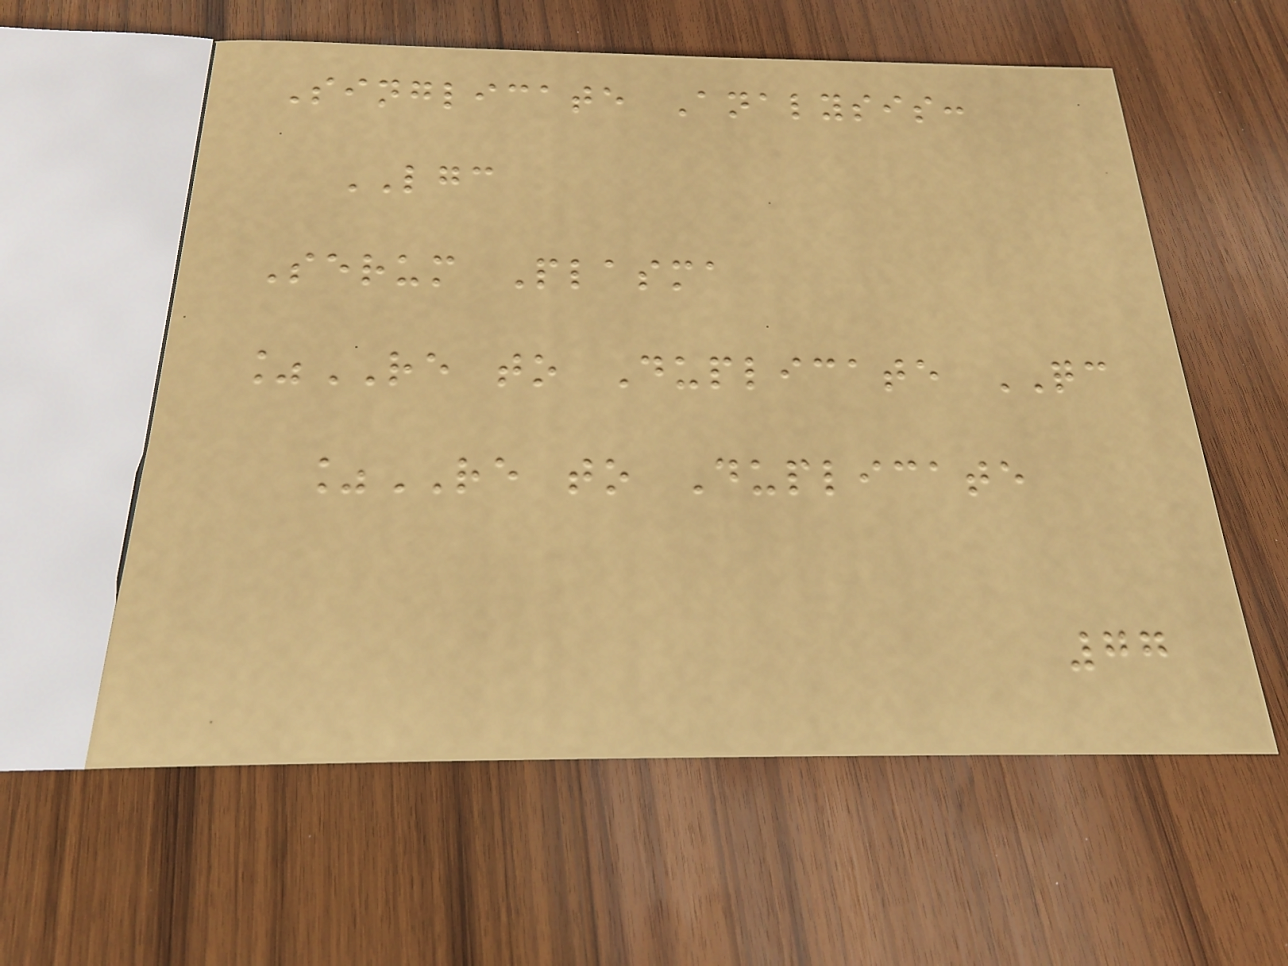Singlicate Analysis:
LGC
Serum Plasma
%RE to Duplicate QC
%RE to Duplicate
77
